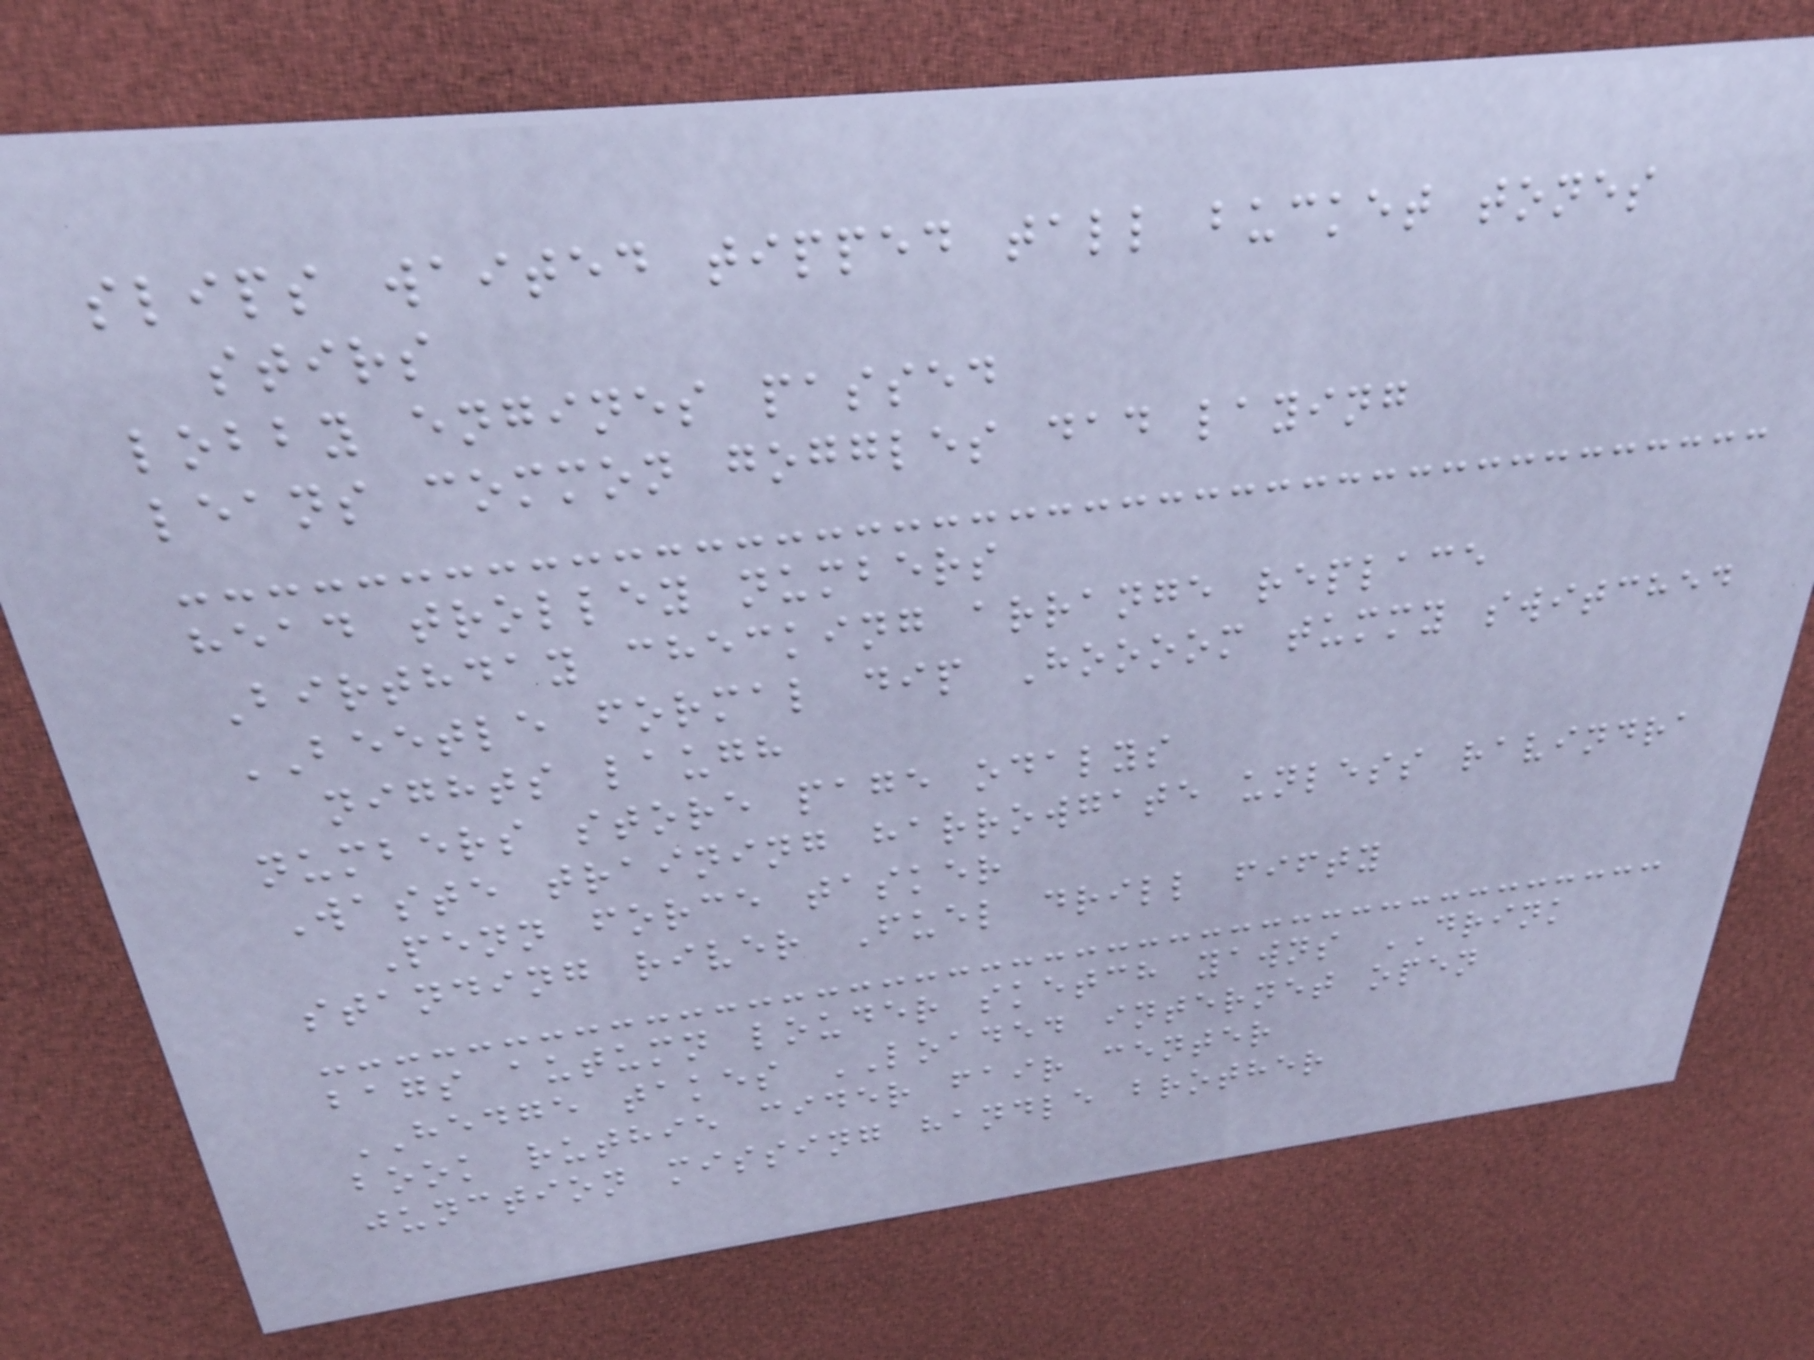slips waited tipped tall bucket tones
stirs
lobby engines passed
leans common goggles dad laying
head trolley numbers
Birthday checking arrange replace
BEETLE formal dip Hoooom tummy switched
nights laugh
numbers store page odalys
Waste training harrowgate unless ravindra
Penn force tasker
standing river Fuel drill fifty
bags autumn louder sketch yawns DRINK
HEDGE takes LOADED internet open
book ruthie cider fair center
junction missing handle brother
